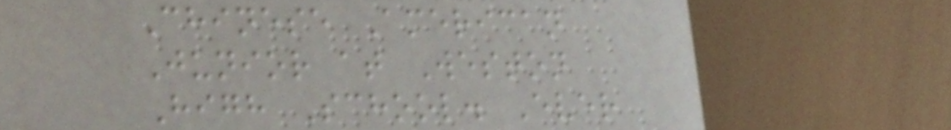Chinese American
Junior at Weston
High School. Ever
